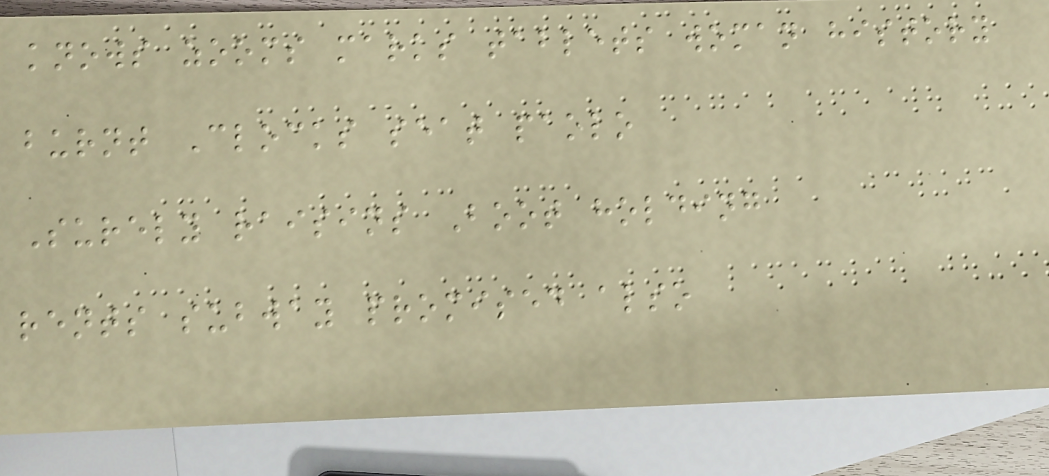knows zooms marks tablets woman history
burnt Clocks seat paolo
Surely raisins Boot holding
rents subway promised also
